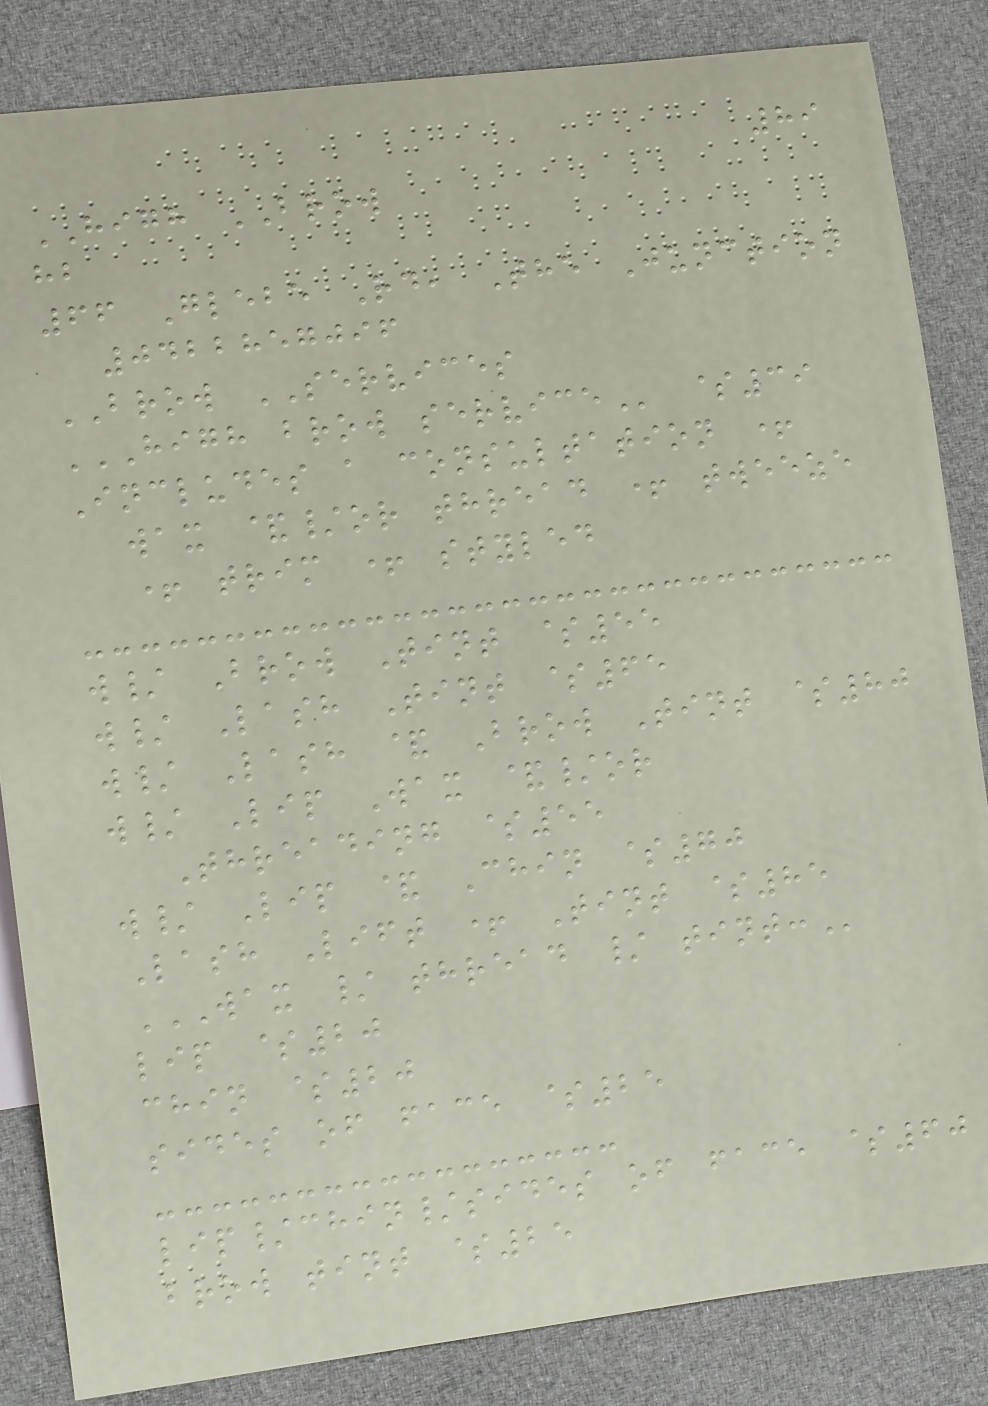89
HIGH BROW
hb
66 Glebe Rd, The Junction
0422857096
BROW SERVICES
HIGH BROW SERVICE $39
Includes a consultation +
wax &/or thread + tweeze
+ trim + styled
w/ Brow Tint $55
w/ Lash Tint $65
w/ Lash & Brow Tint $80
w/ Lip Wax &/or
Threading $55
w/ Lip & Chin $70
Lash Lift + Tint $85
WAX / THREAD / TINT:
lip $20
chin $20
sides of face $25
lip/chin/sides of face $60
brow tint $25
